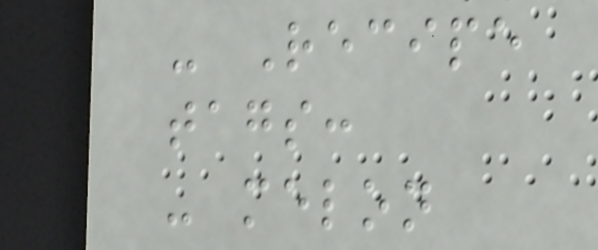- Recipe
tags:
- melon
